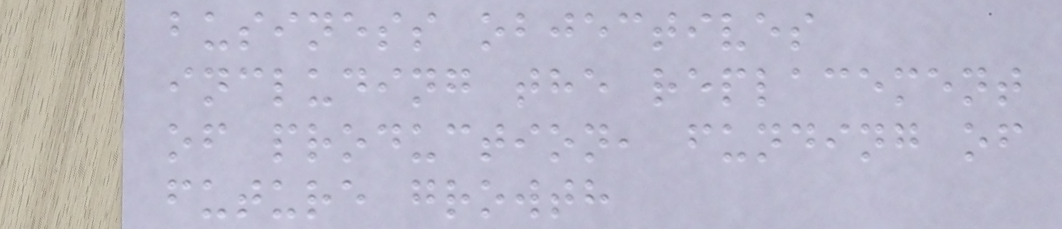business objectives
including the replacement
of production, funding of
future growth
